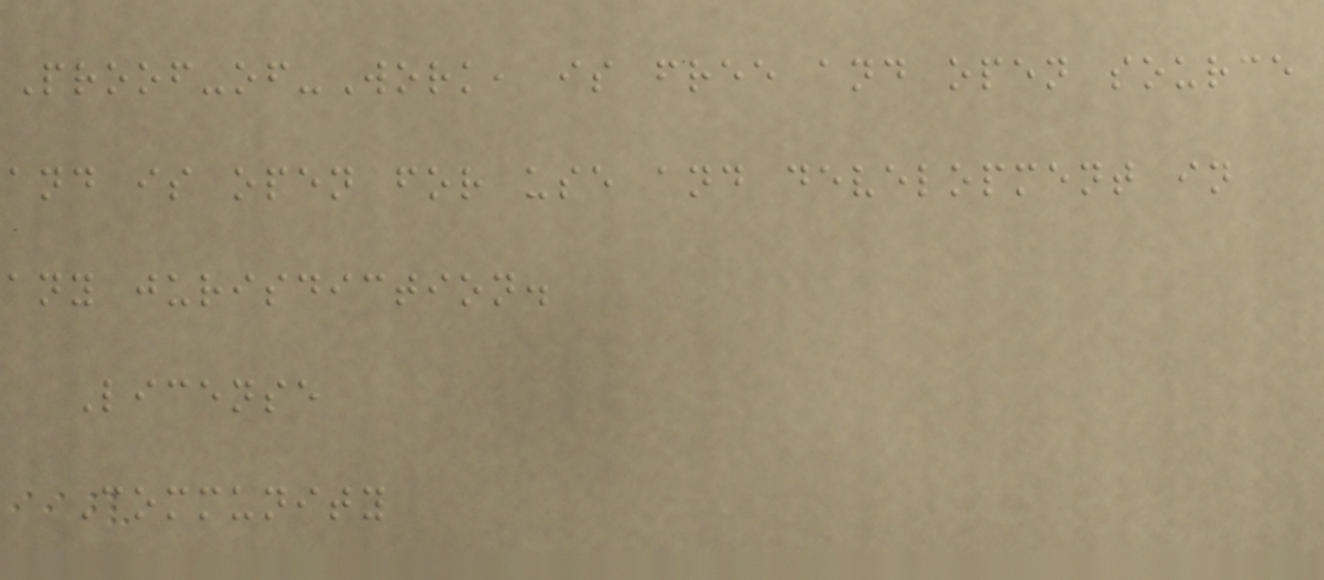Proof-of-Work, is free and open source
and is open for use and development in
any jurisdiction.
License
Community
